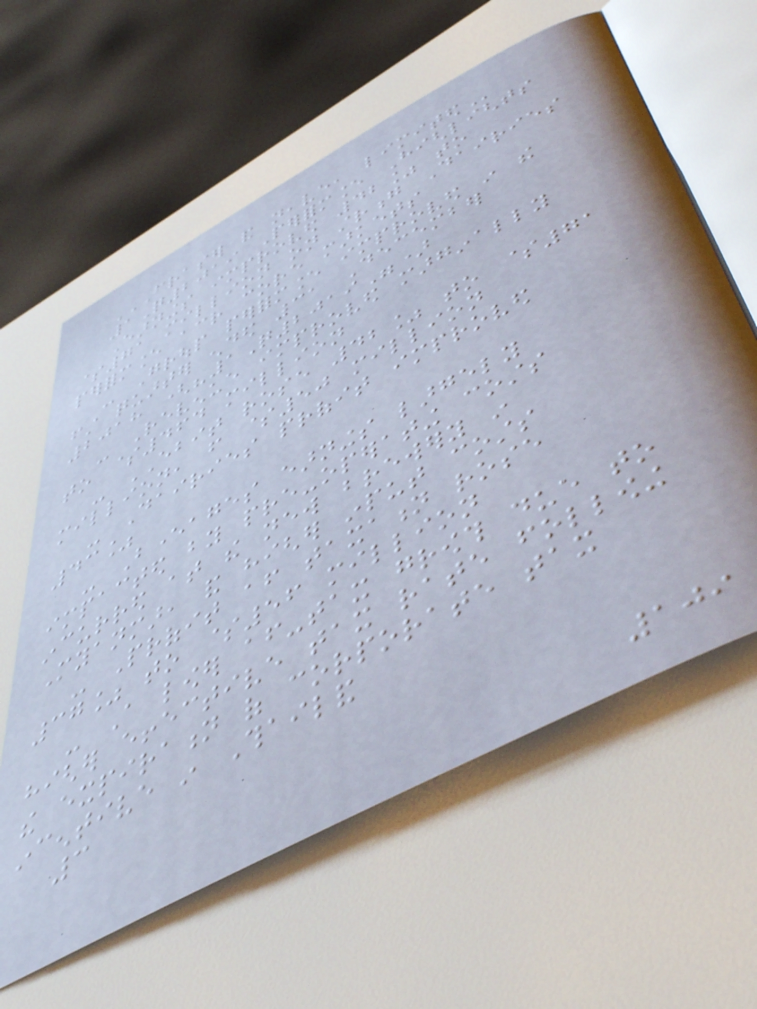FRASER AND NEAVE, LIMITED
1Q2019 Performance Highlights
Earnings improved 42% to
$71 million on strong Dairies
performance across core markets
- Group performance improved in the
first quarter ended 31 December
2018 ("1Q2019")
- Revenue improved marginally
to $464 million
- EBIT rose 42% to $71
million, from $50 million
- Dairies profit improved
43%
- Beverages earnings largely
impacted by pre-operating costs
incurred at the new brewery in
Myanmar, and higher input costs
- Profit after taxation rose
37% to $56 million
- A lower after-tax growth due to
higher effective tax rate following
the expiration of corporate tax
incentive in Thailand
3
109
